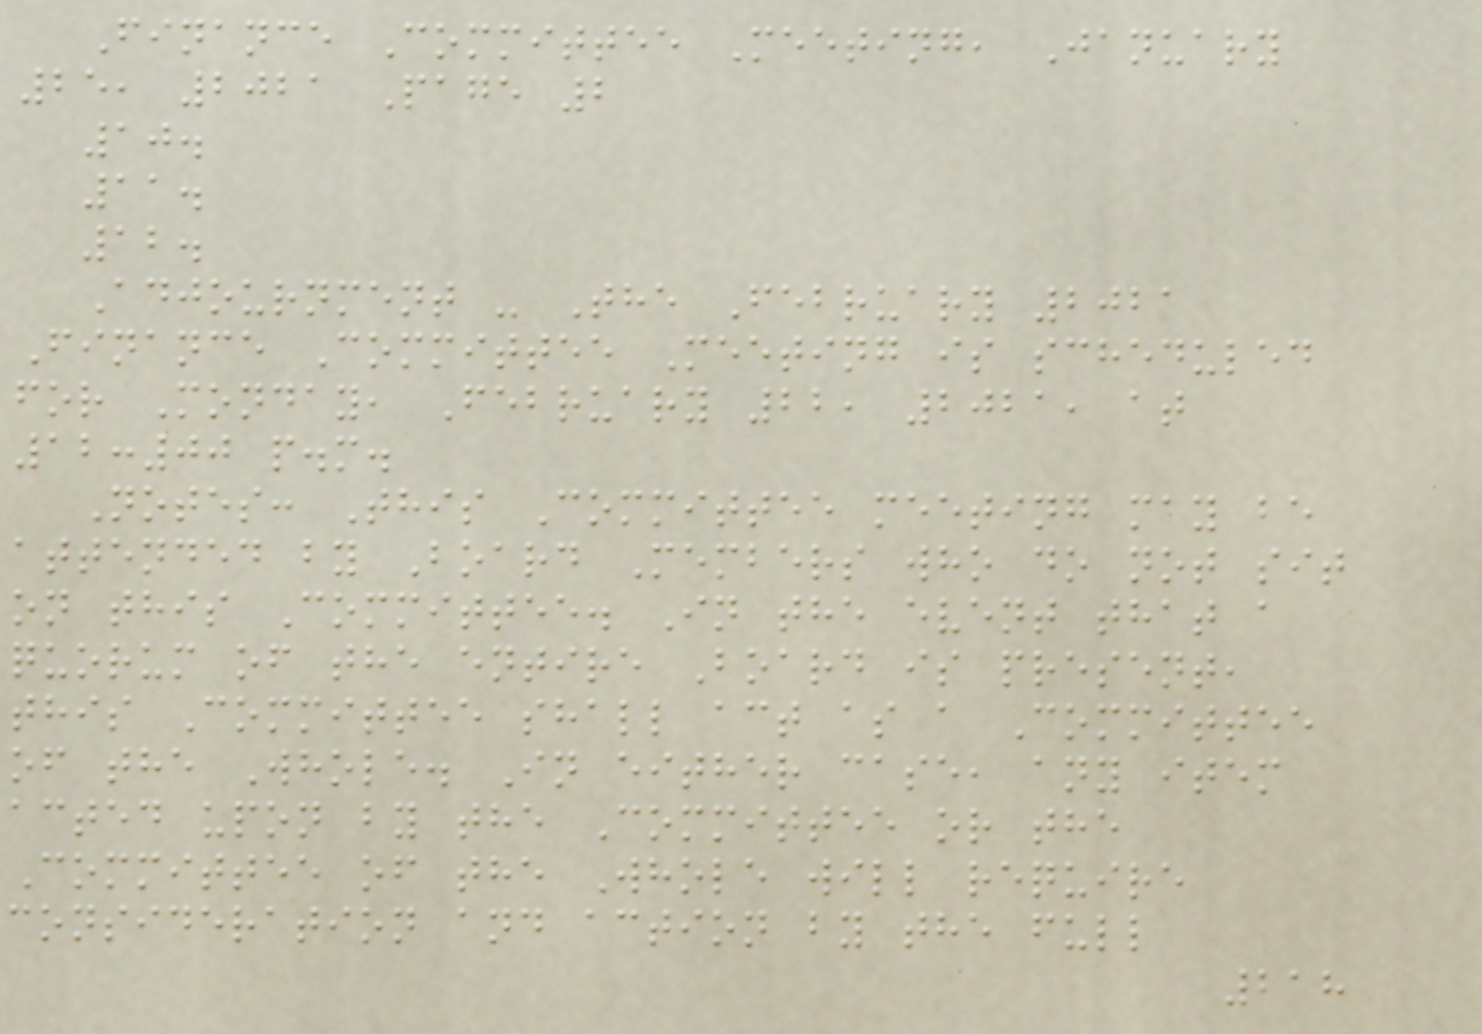Finance Committee Meeting, January
25, 2021 Page 2
10.
11.
12.
Adjournment - The February 2021
Finance Committee Meeting is scheduled
for Monday, February 22, 2021, at
12:00 p.m.
Notes: This Committee meeting may be
attended by Board Members who do not sit
on this Committee. In the event that a
quorum of the entire Board is present,
this Committee shall act as a Committee
of the Whole. In either case, any item
acted upon by the Committee or the
Committee of the Whole will require
consideration and action by the full
218
